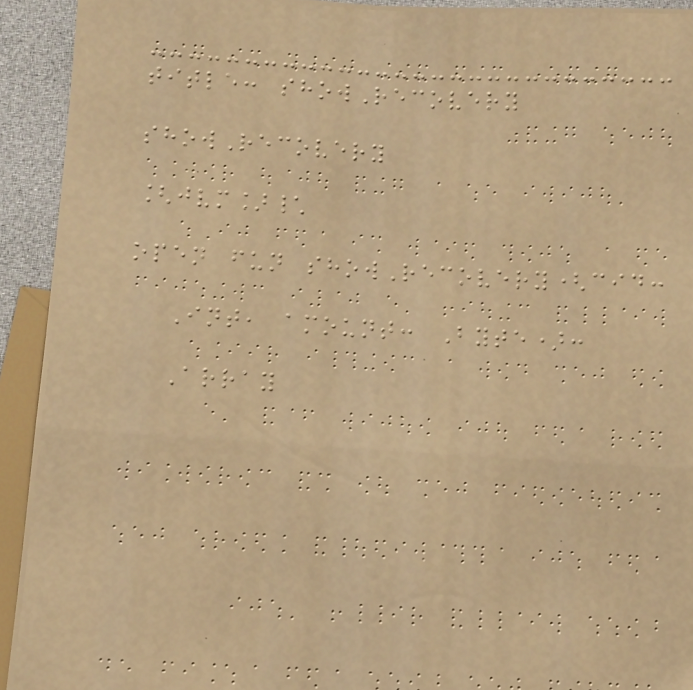title: showRecovery
showRecovery
[jvm]\
open fun showRecovery(cid:
Int, amount: Byte):
Array
